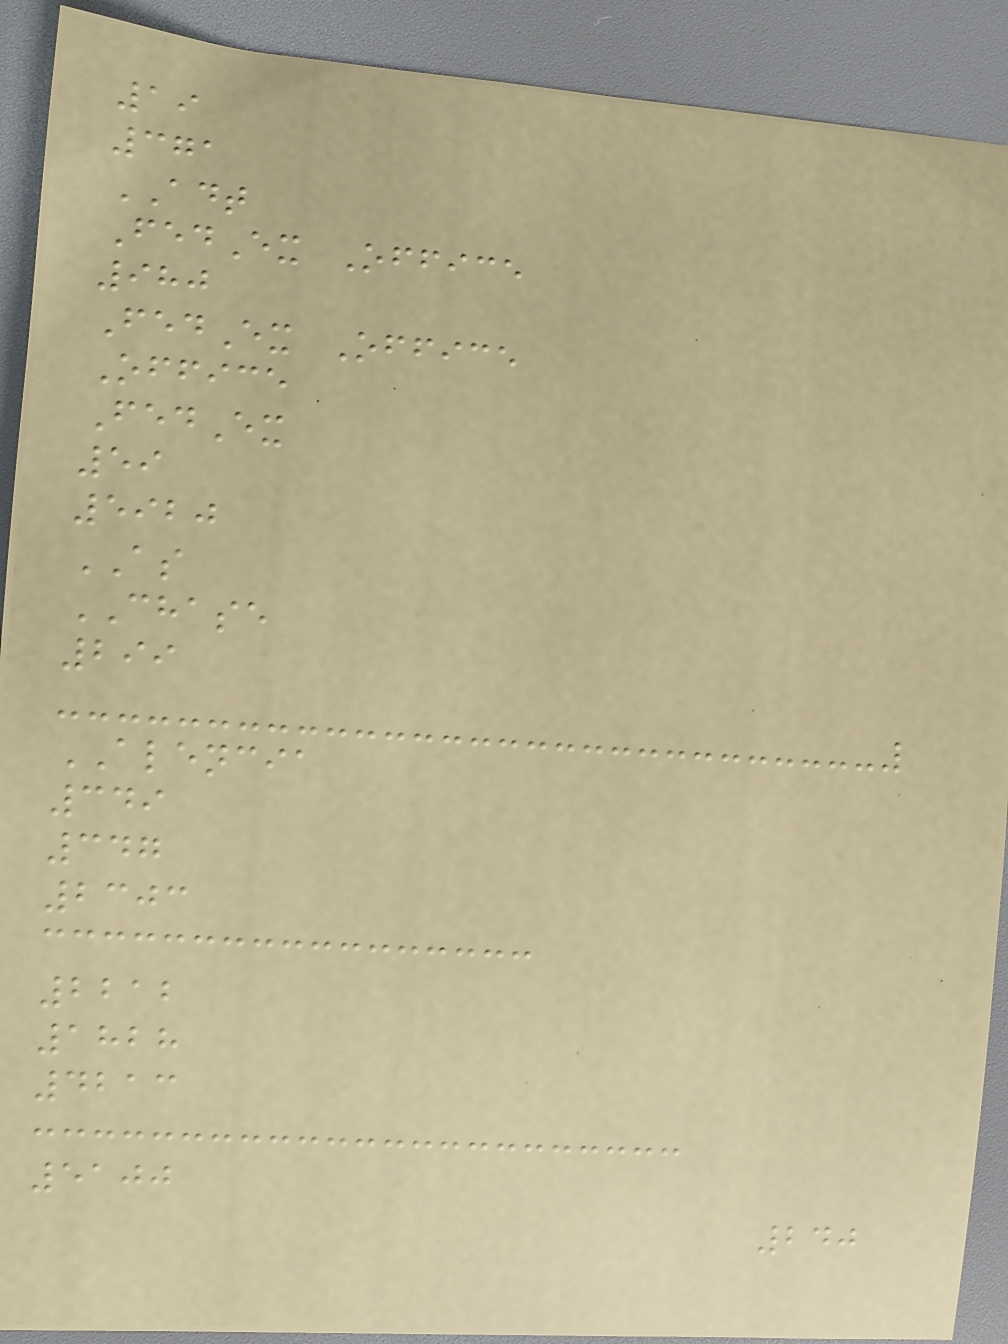19
371
ADT
FedEx Office
980
FedEx Office
Office
FedEx
59
5920
AS
CHASE
299
ALENCIA
349
347
2303
2212
1828
4213
5100
240
